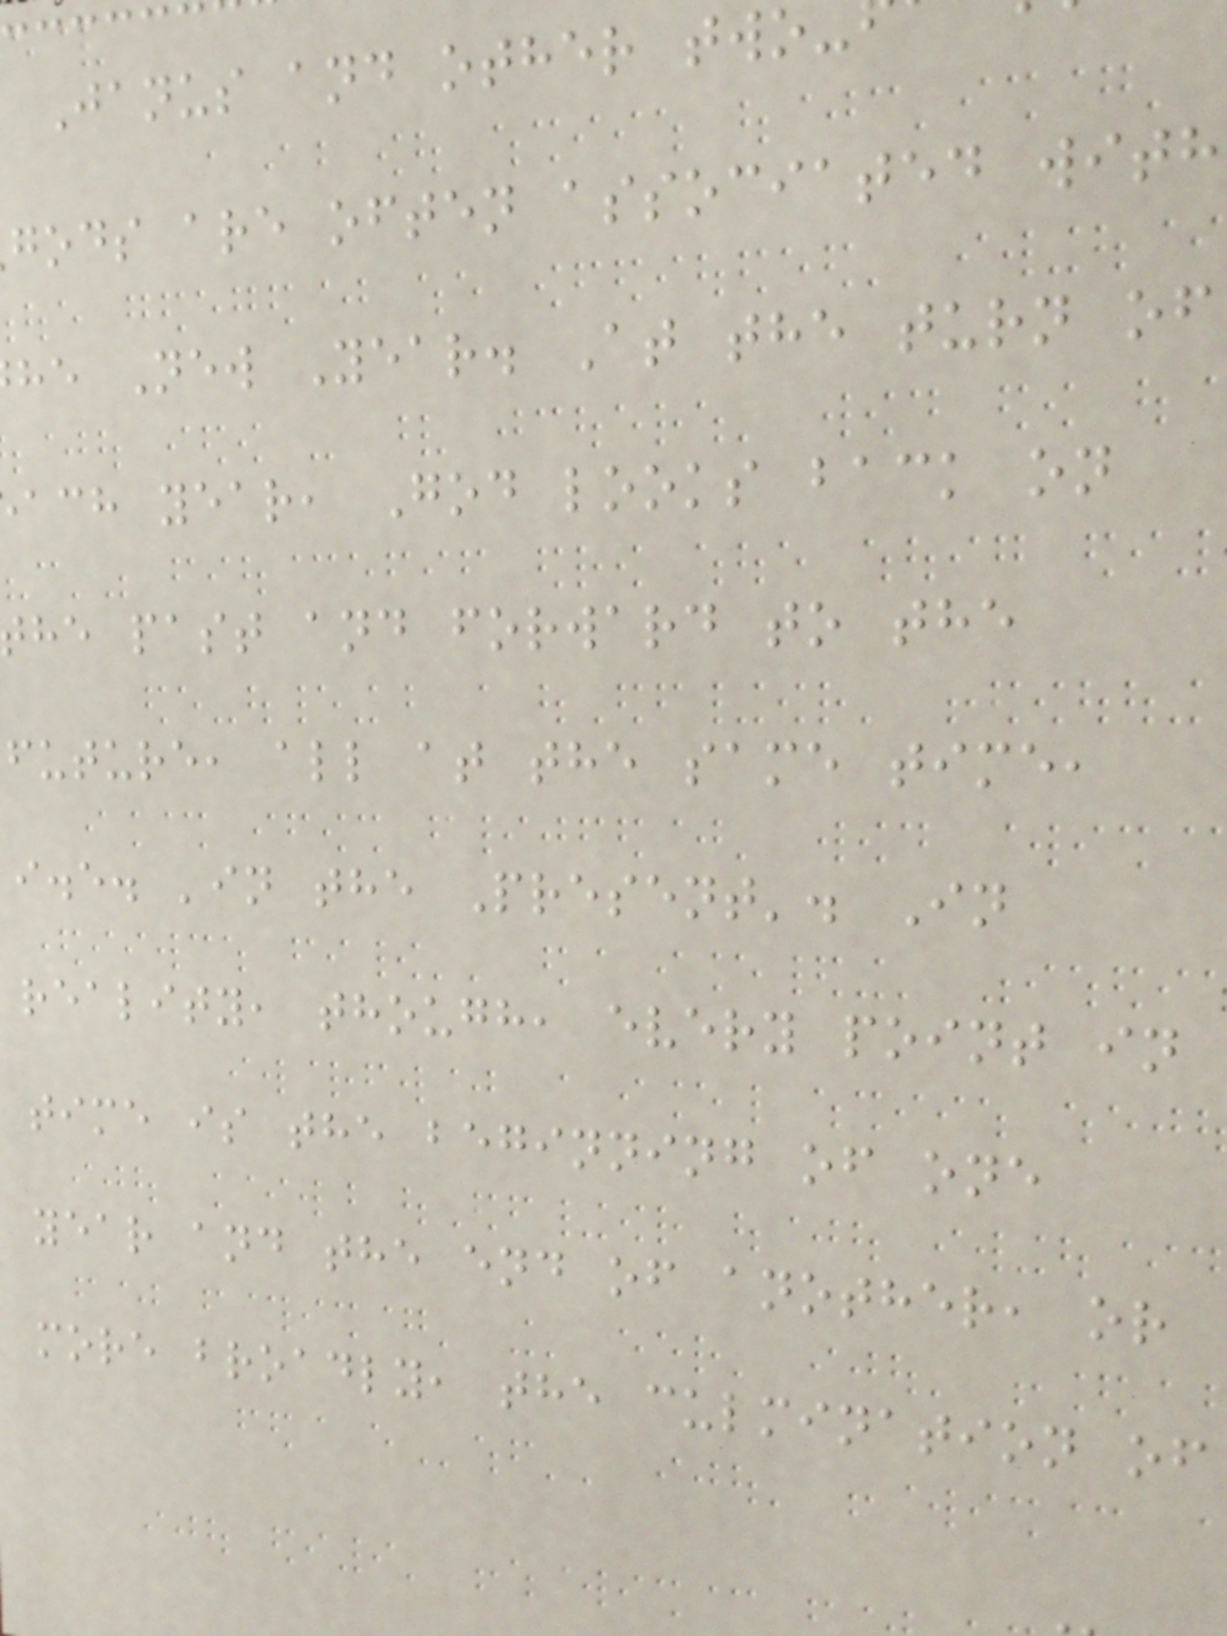Janus and other two
gods are often associated with
he New Year. At the turn of
ach year, God looks back on
he past and forward to the
future, all at the same time,
i.e. 'in the Present'. In
reality, though, every point in
time is the beginning of one
year and the end of another, or
more broadly, the culmination of
